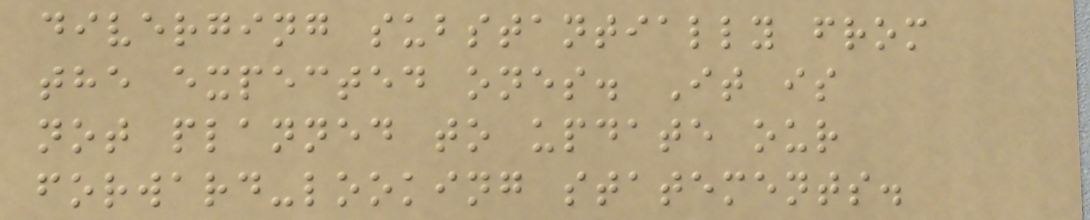diverging substantially from
the expected ones. It is
not planned to update our
forward-looking statements.
